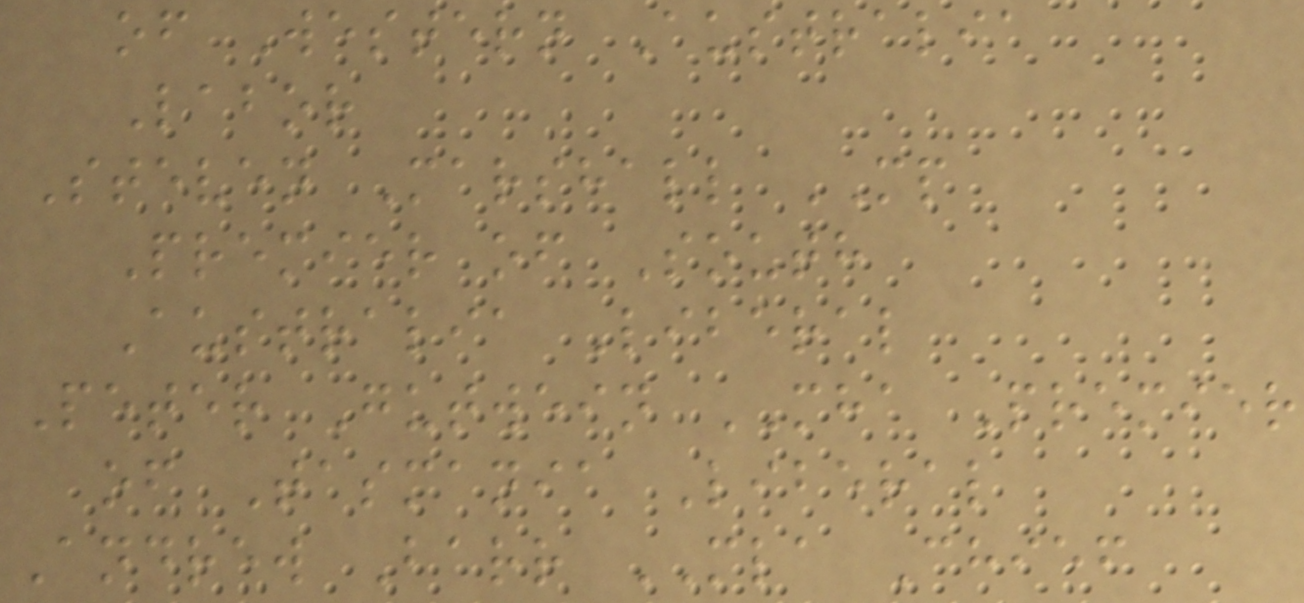of Western Australia
Labor
Steven Marshall MP
Premier of South
Australia Liberal
Peter Gutwein MHA Premier
of Tasmania Liberal
Andrew Barr MLA Chief
